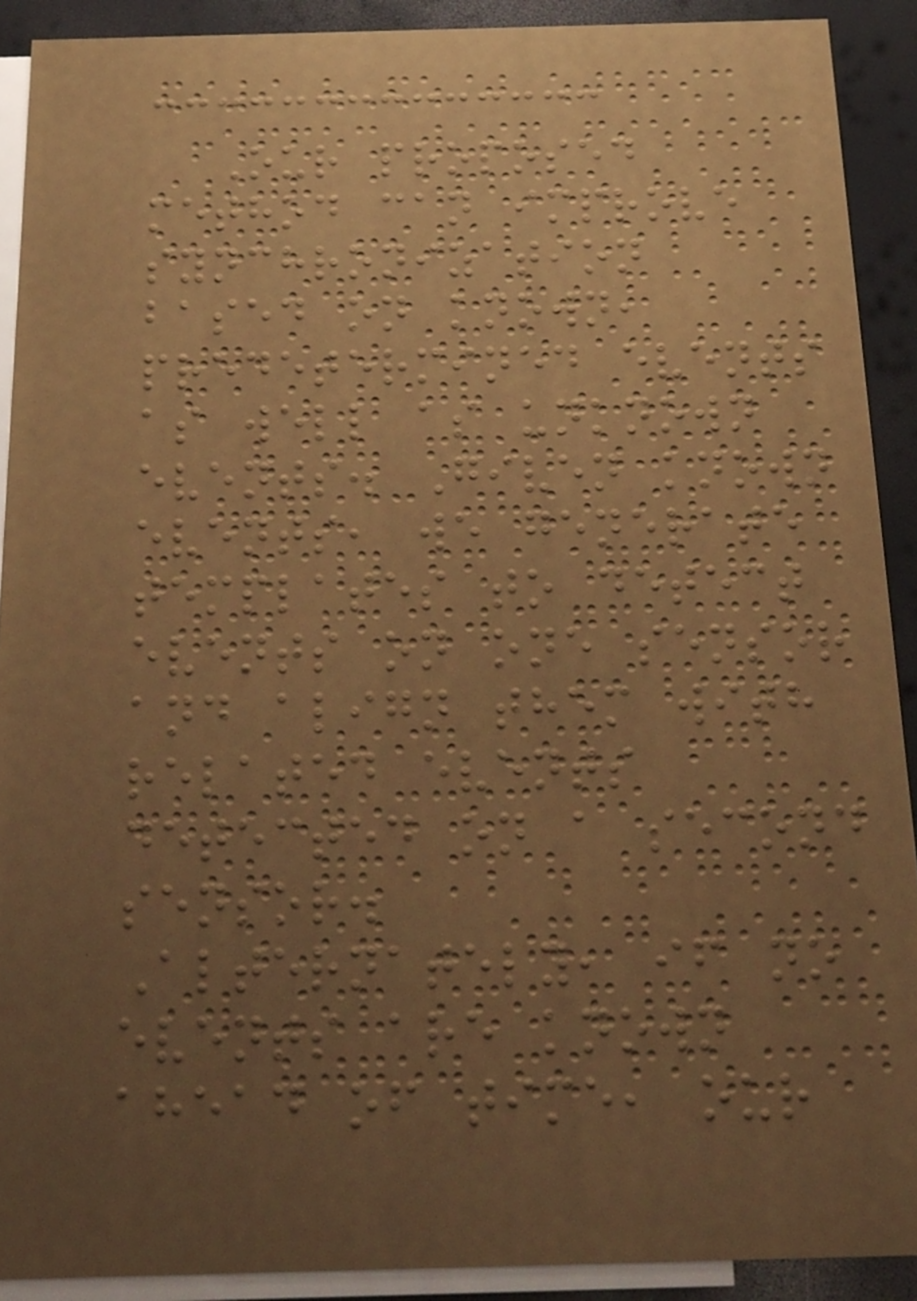Our proposed
method can improve
synchronization
based on known,
predetermined events
as well as unknown
events. Given known
events, we generate
templates to detect
events on one sensor
and align them with
related events
detected on a second
sensor.
Alternately, if no
events are known
ahead of time, our
